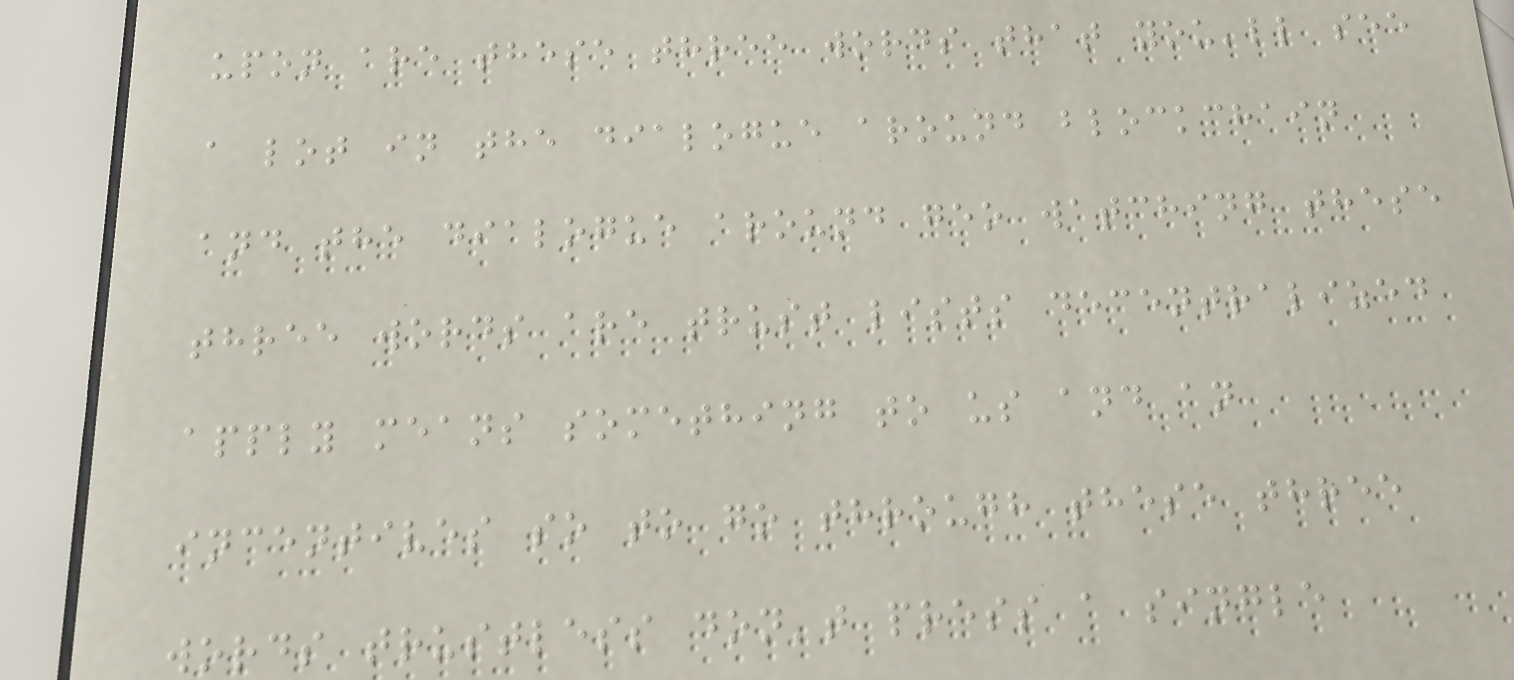upon are these three words that you'll see
a lot in the dialogue around blockchain
and the dialogue around geo watching these
three words are trust lists decentralized
apply means something to us and an
incentives so to go through these three
words trustless don't press a single
